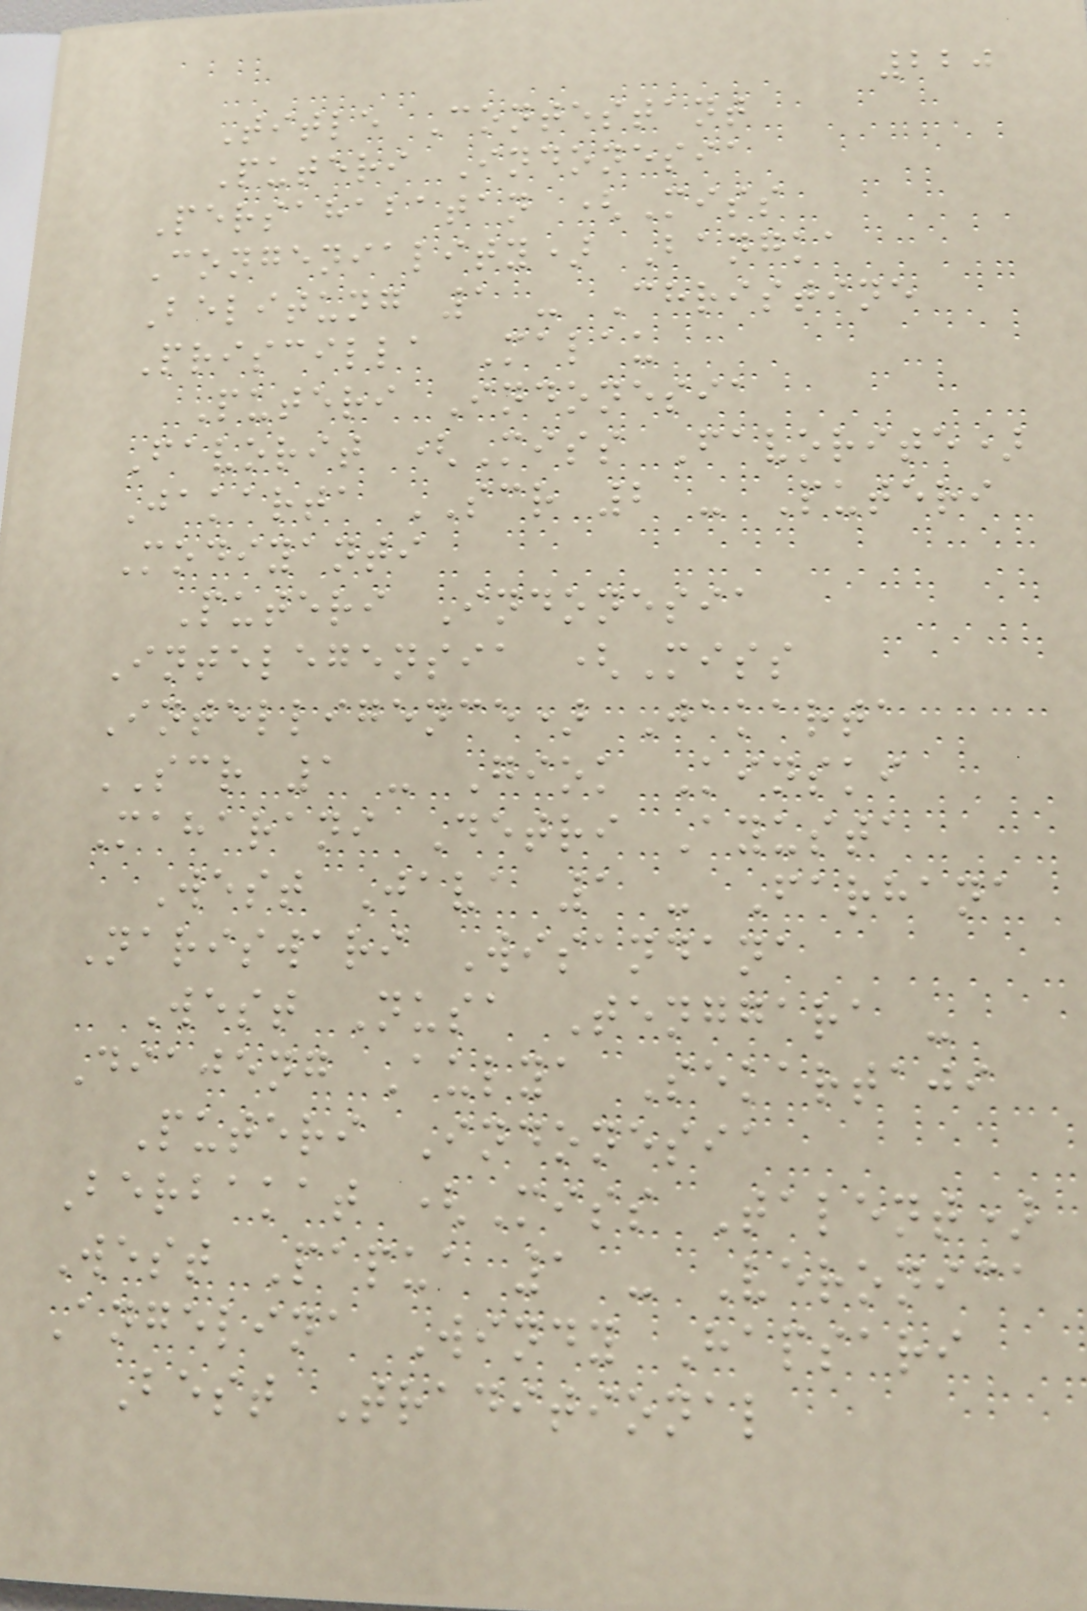220
Title Contestant
Puteri Indonesia
Persahabatan (Miss
Congeniality) Bangka
Belitung 1 - Christine
Priscilla Malau
Puteri Indonesia
Favorit (Miss Favorite)
Jakarta SCR 2 - Puteri
Modiyanti
Puteri Indonesia
Intelegensia (Miss
Intelligence) Jakarta
SCR 1 - Giok Kinski
Maharani Detri Ayusta
West Java 1 - Farhana
Nariswari Wisandana
West Nusa Tenggara -
Diajeng Aulya Sekartaji
Puteri Indonesia
Berbakat (Miss Talent)
West Papua 1 - Veronica
Angelina Windy Hapsari
Best Traditional
